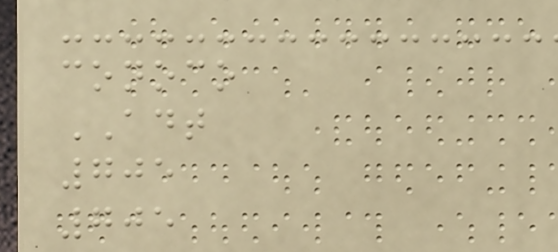conoco
ADT
705
705
